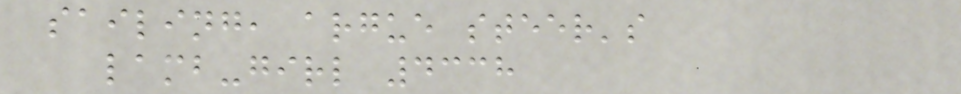sailing, argue steer's
lamb-girl 4338
